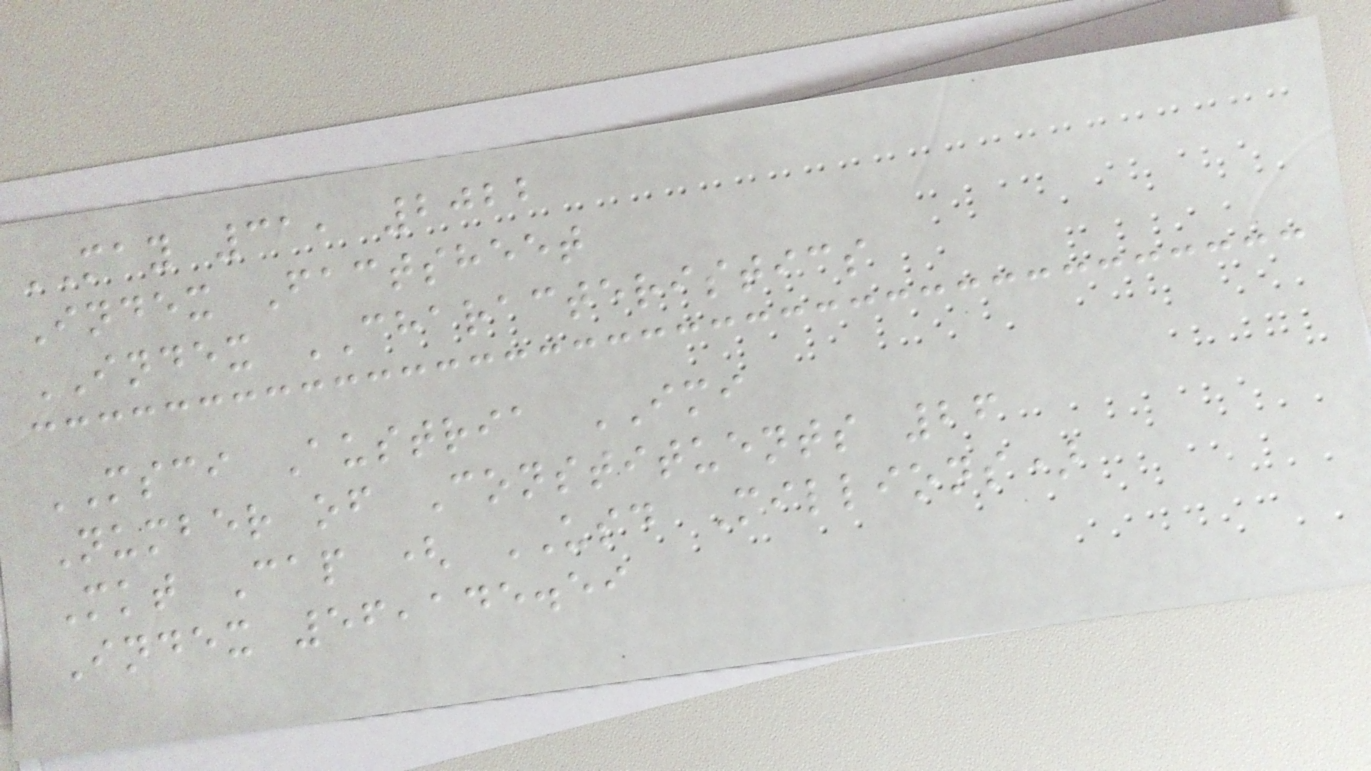MAY 31, 2022
Index Factsheet
INDEX CHARACTERISTICS
MSCI Austria IMI
Number of Constituents 26
Mkt Cap ( USD Millions)
Index 56,145.59
